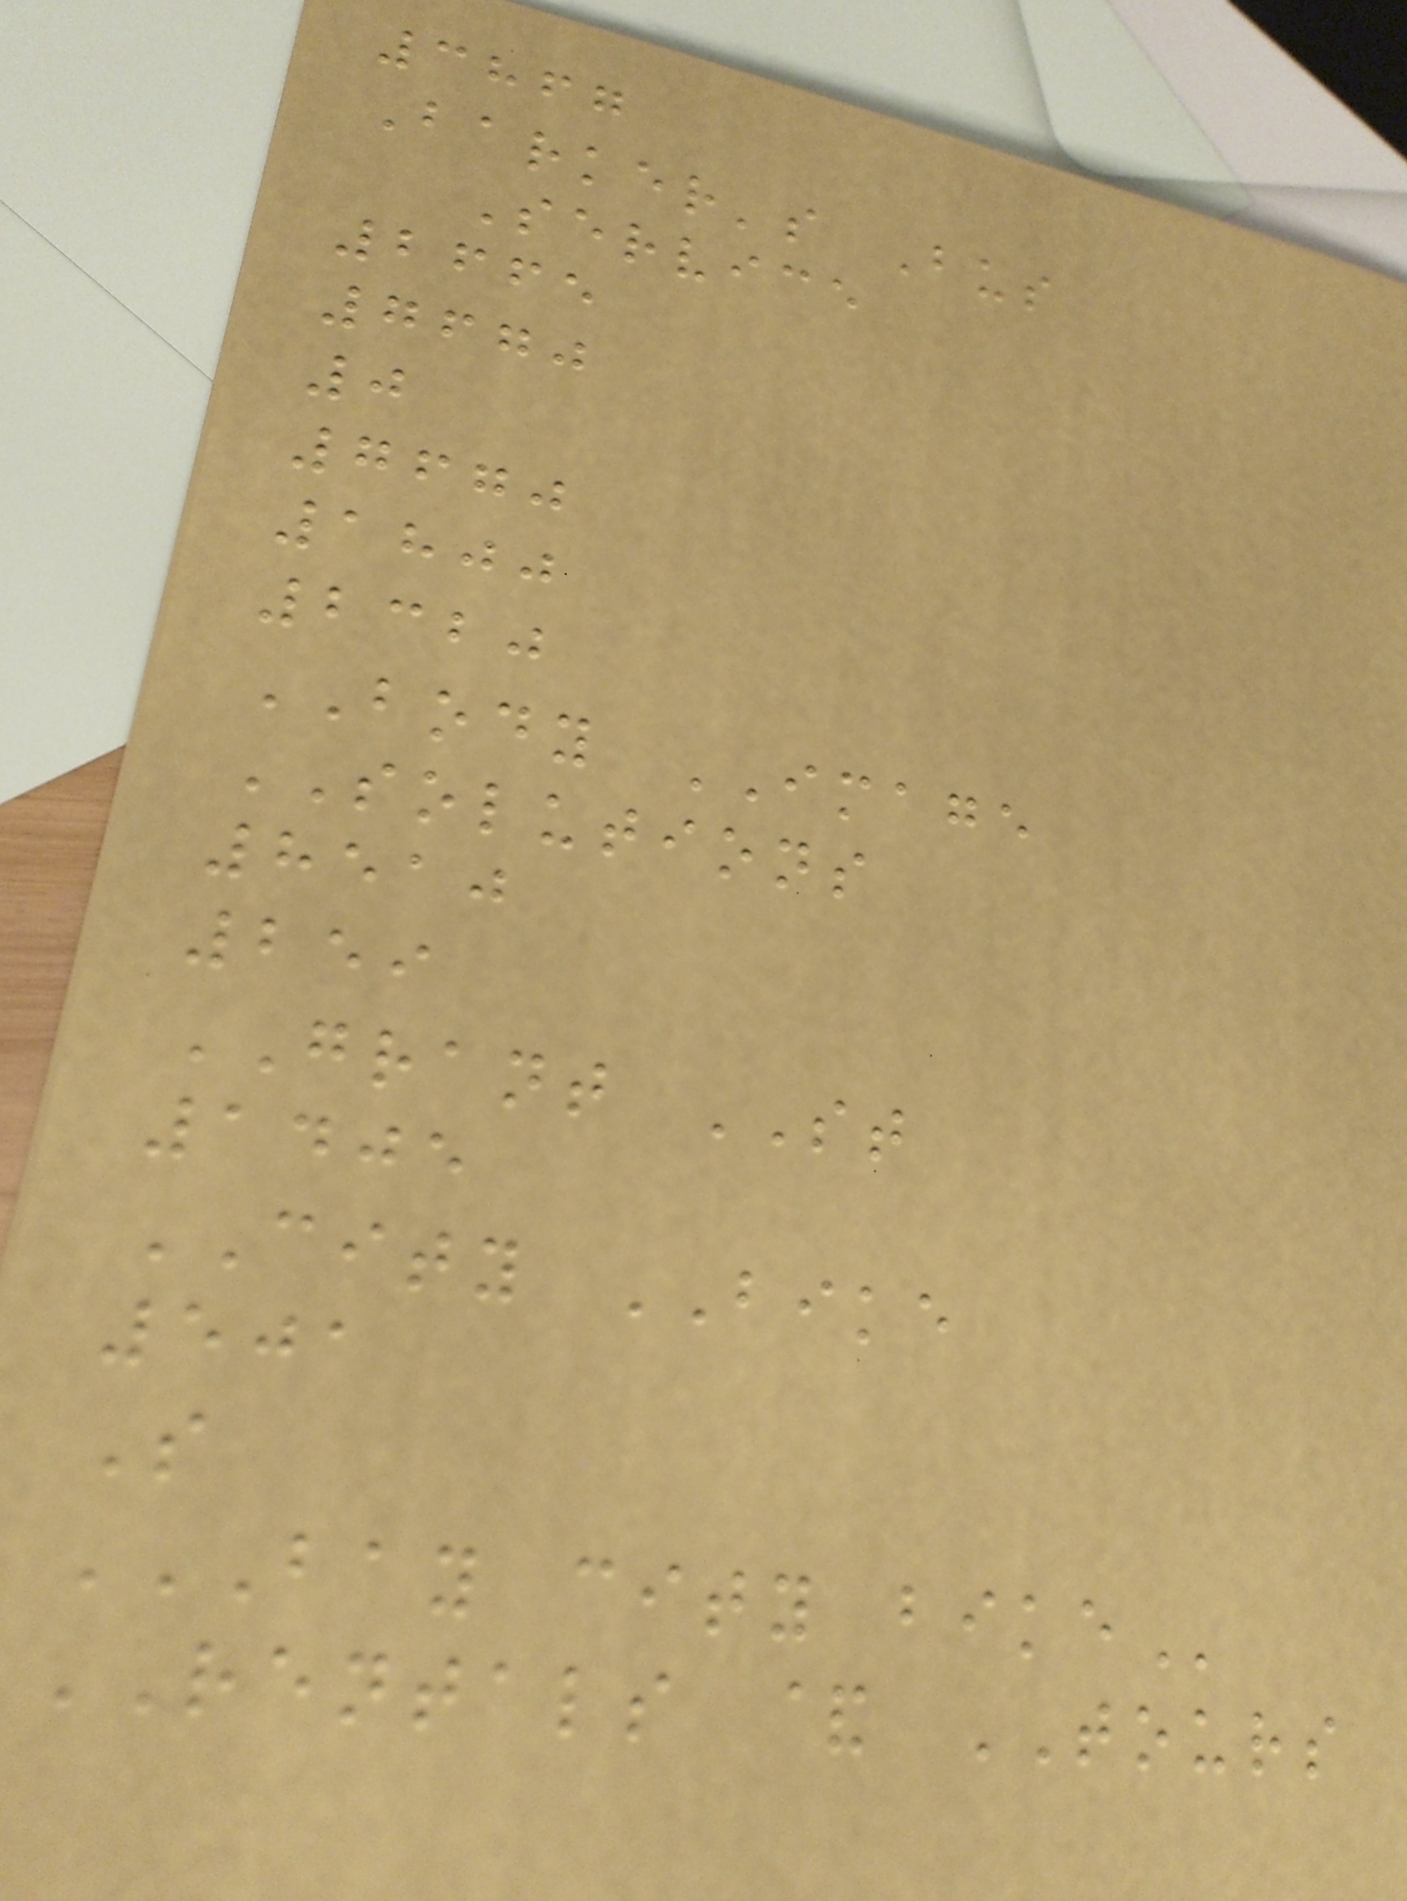3867
Barker's Bus
Service
2665
7670
0
7670
1800
2320
BODY IMAGE
SOLUTIONS
8510
259
GRANT ST
1405
CITY BIKE
501
S
BAY CITY BIKE
RENTALS & TOURS
